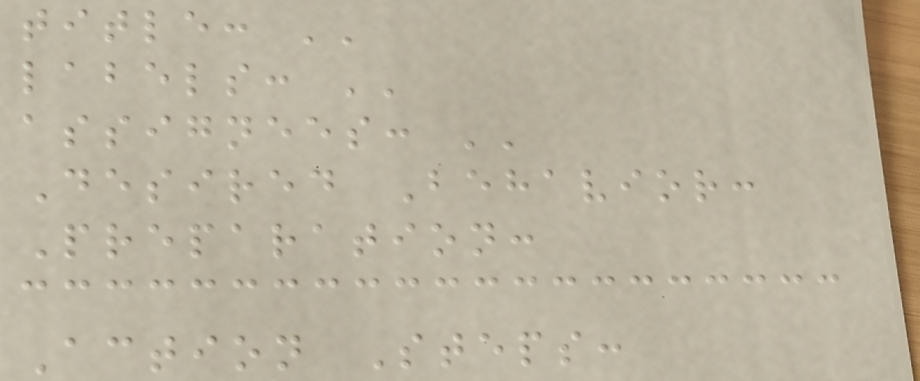title: ''
labels: ''
assignees: ''
Desired Behavior:
Preparation:
Action Steps:
